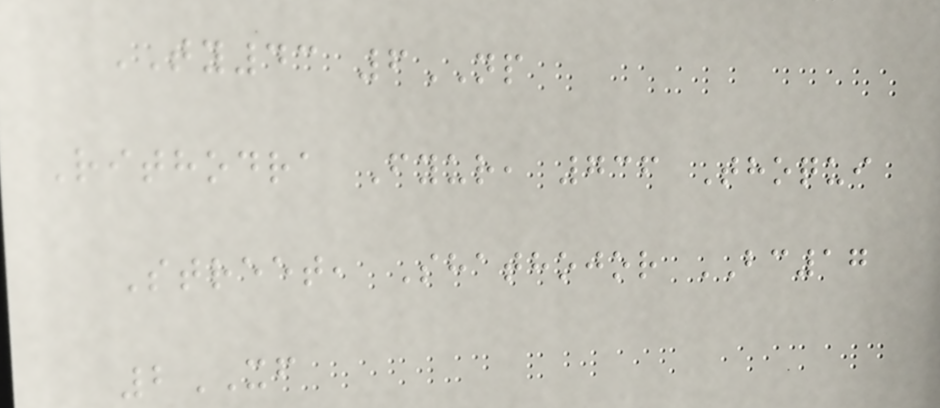TY43 6NP
Rithodra Fyur, 736 Thoqui
Street, Shathojor BC17
2XF
